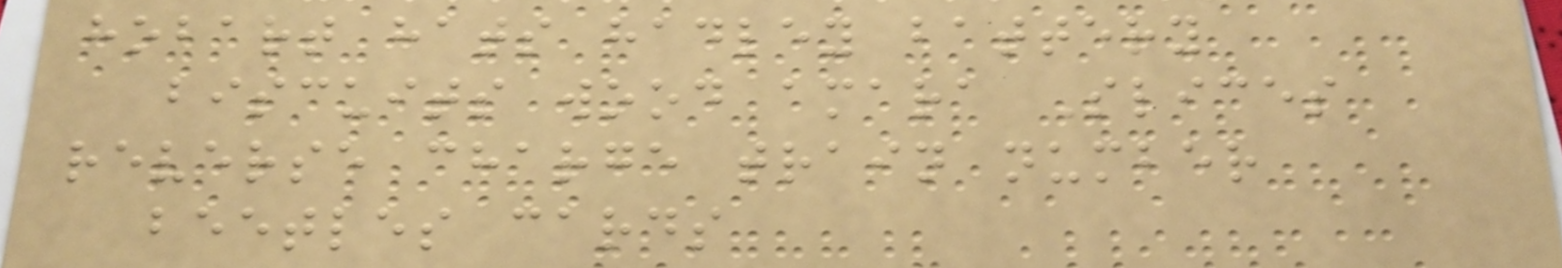hobart hats hadley battery
biscuits wood amara Slices
reverse charge train number
beetles cards
